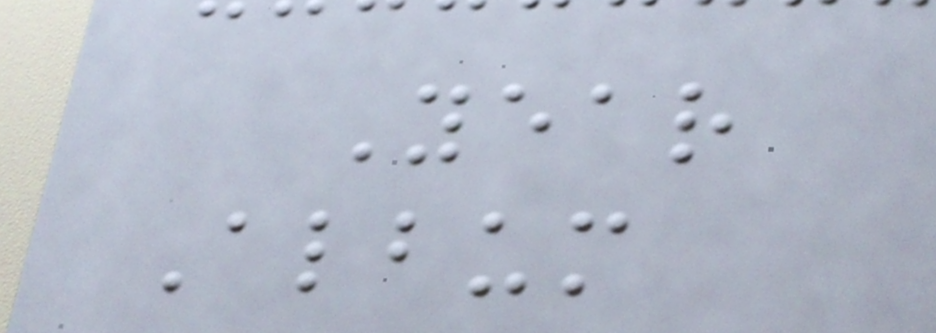Year
Album
